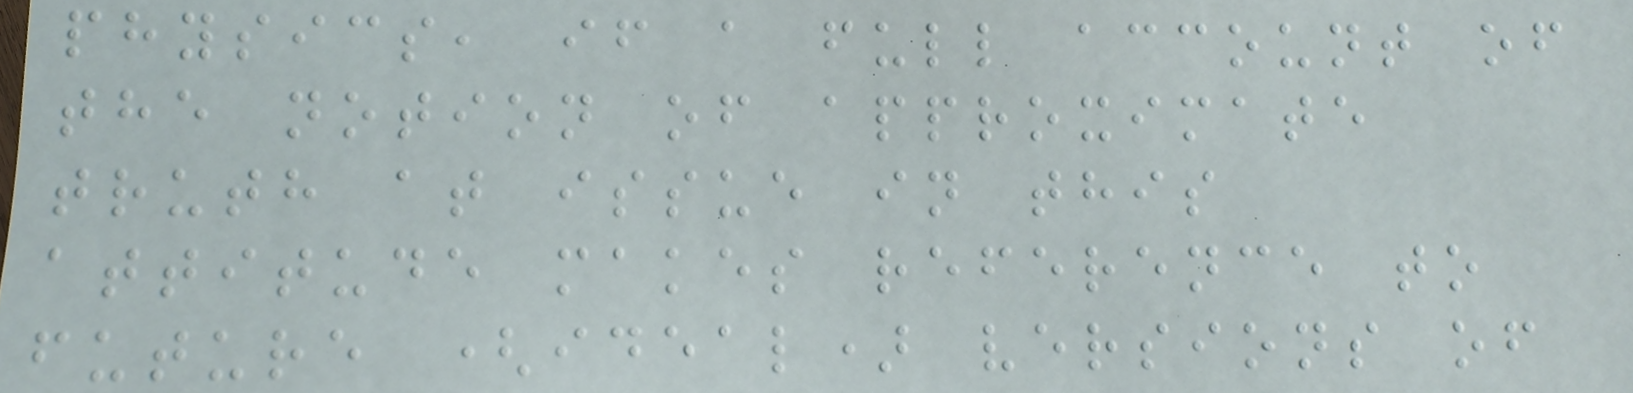physics, if a full account of
the notion of approximate
truth at issue in this
attitude makes reference to
future (ideal) versions of
